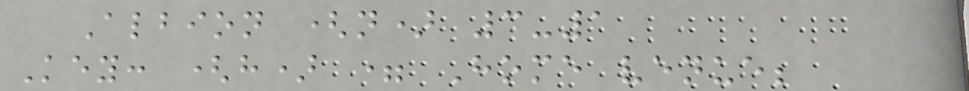Albion (n) 3-1
Key: (h) = Home venue;
